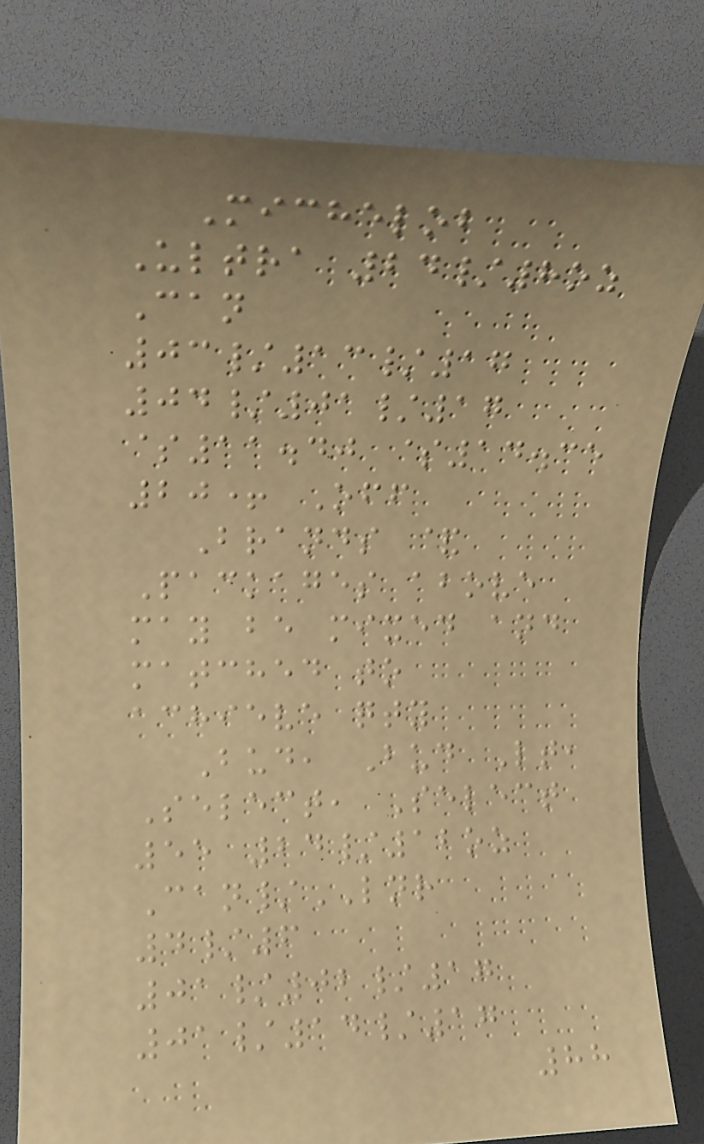Michelob
Ultra 24/8oz
Can
03/13/17
04/01/17
$11.40 $14.35
20+ Off
Brands &
Packages above
may be mixed and
matched to
achieve qty
Bud, Bud Lt,
Select, Select
55 24/12oz
Can/LNR
4/6
01/02/17
01/14/17
88
